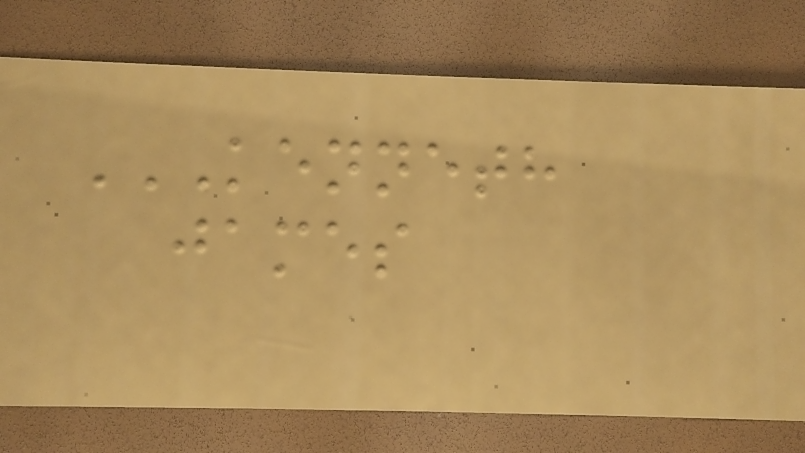KENNETH
JAMES
